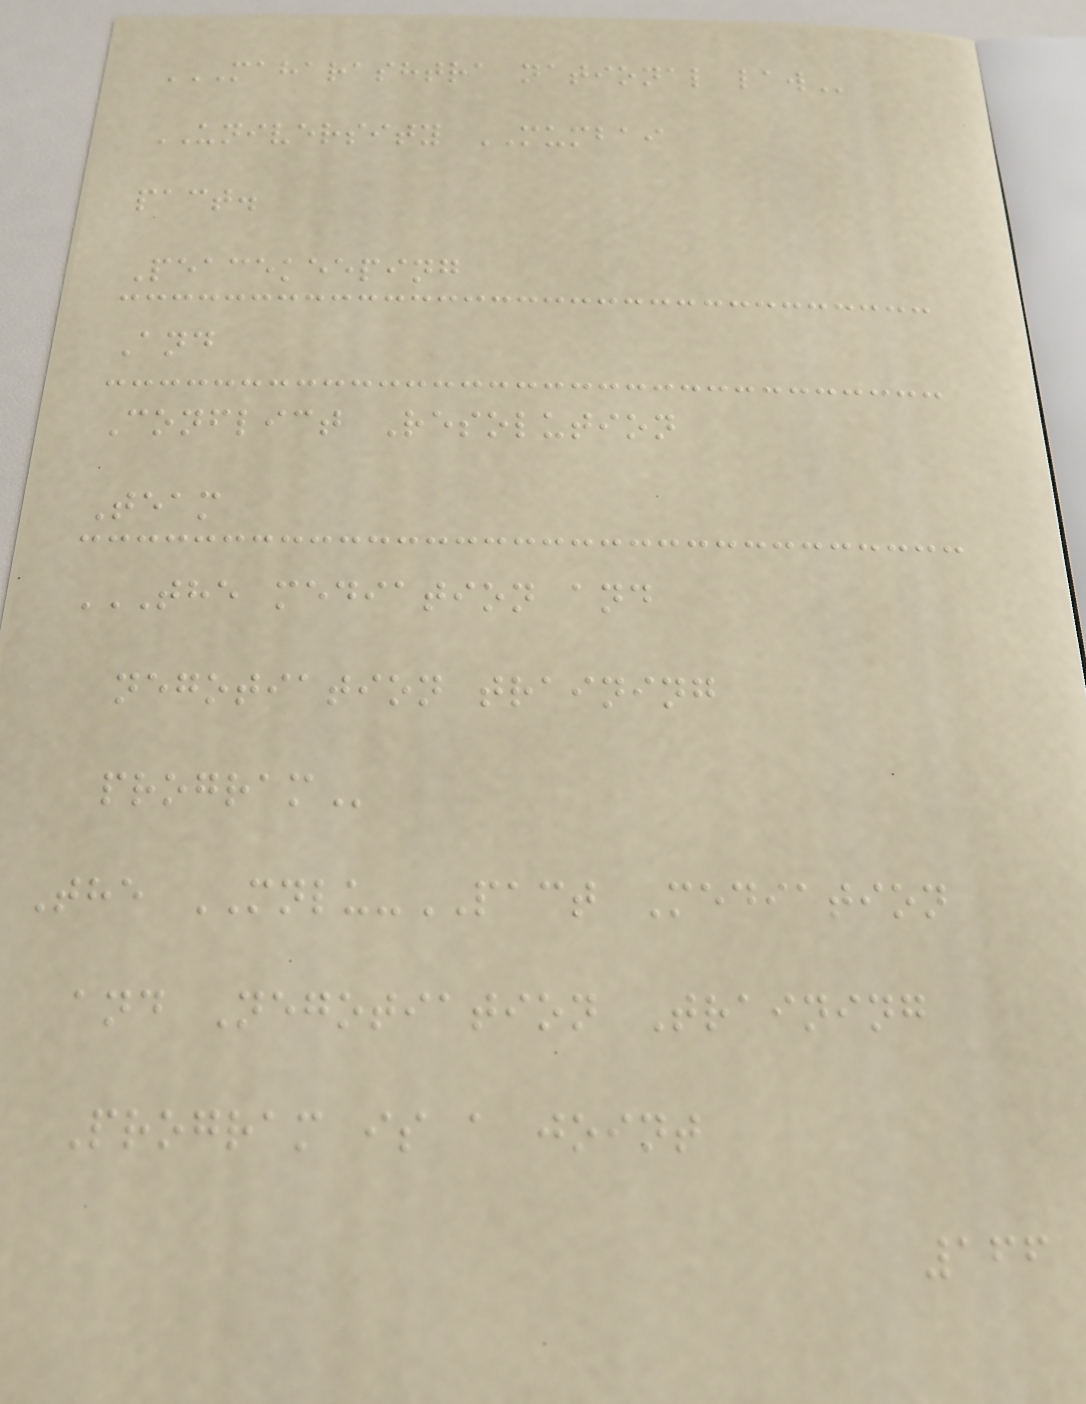MAHARASHTRA NATIONAL LAW
UNIVERSITY MUMBAI
pact.
Peacekeeping
And
Conflict Resolution
Team
THE MEDIATION AND
NEGOTIATION TRAINING
PROGRAM
The MNLU-PACT Mediation
and Negotiation Training
Program is a joint
166
